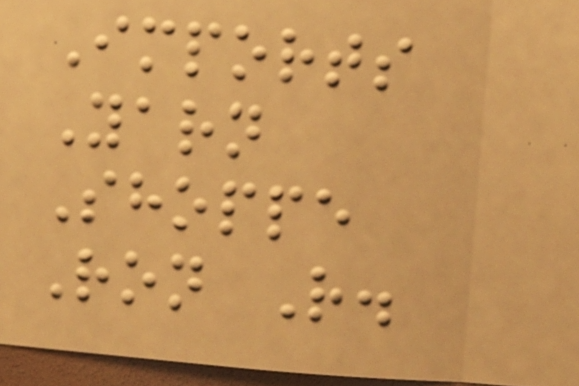Imports
Yarn
Shoppe
Ron R.
